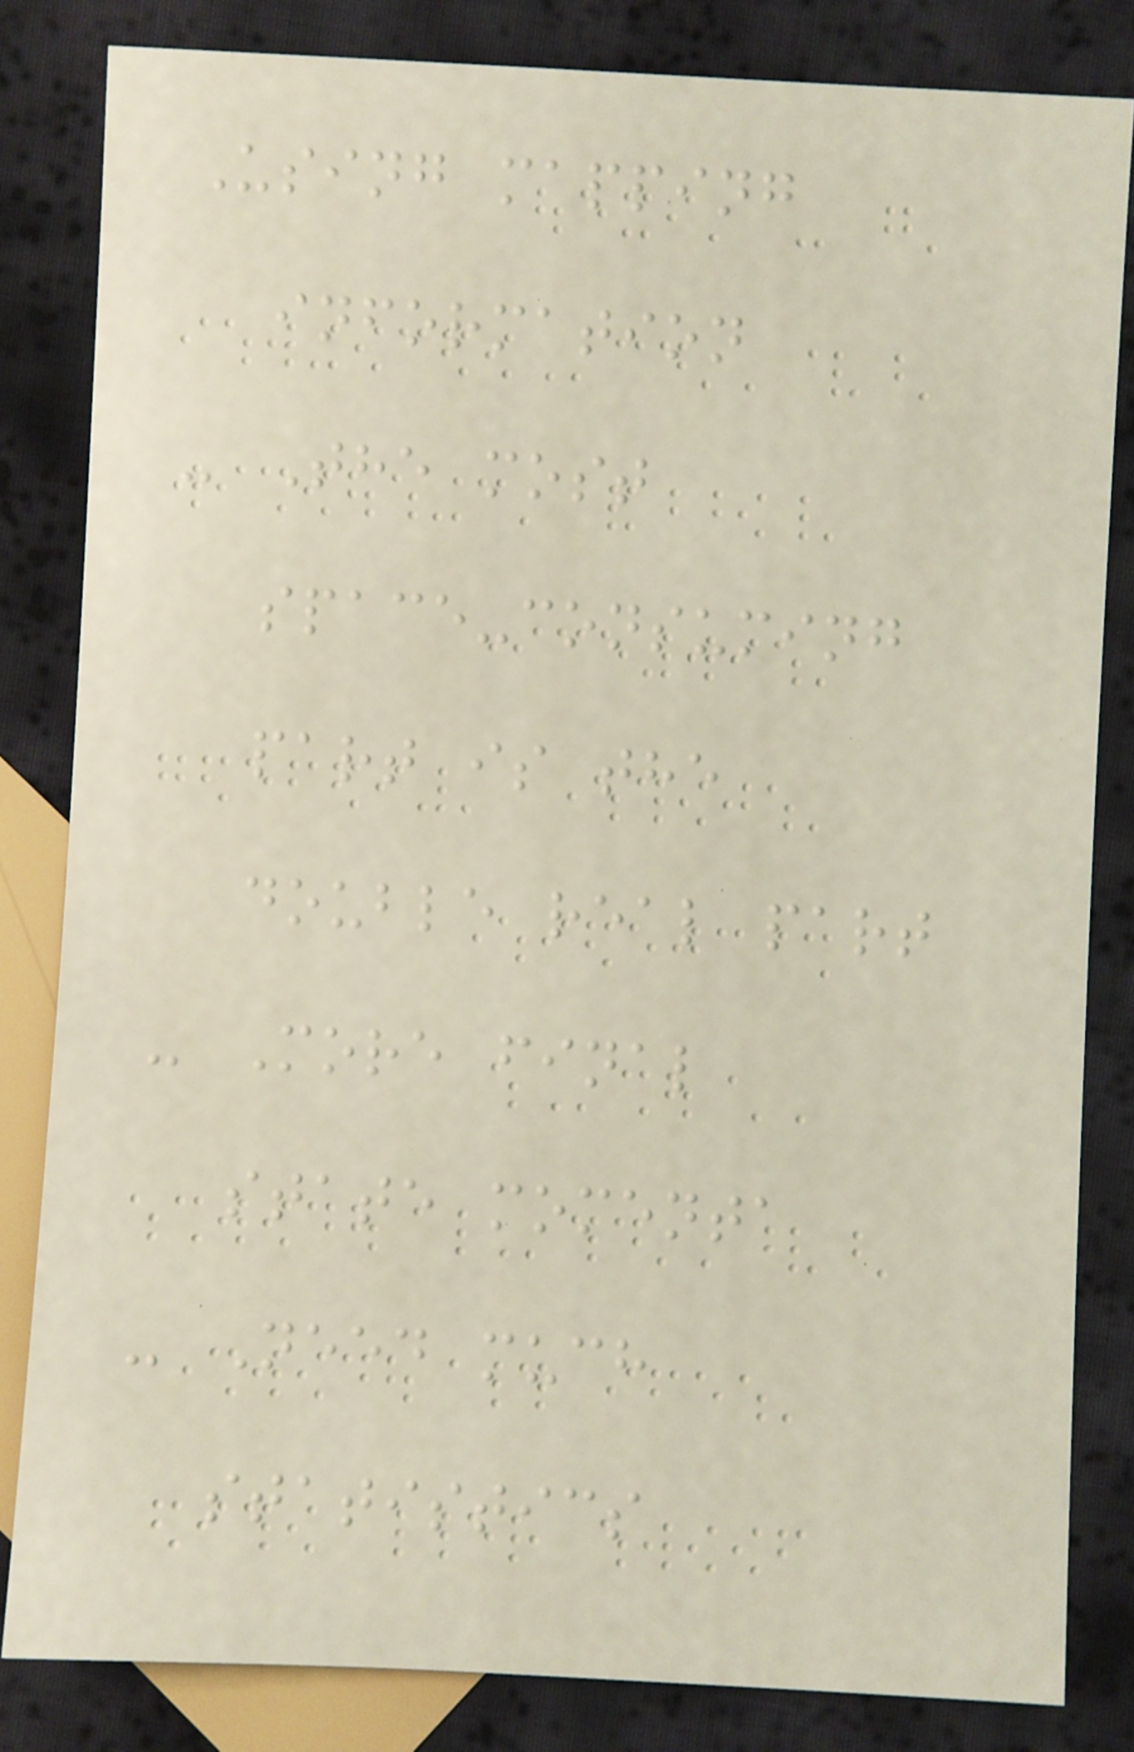Using mapping
information
- The most
space-consuming
part is the
double real part
- More final
state momenta
- Need much
statistics
